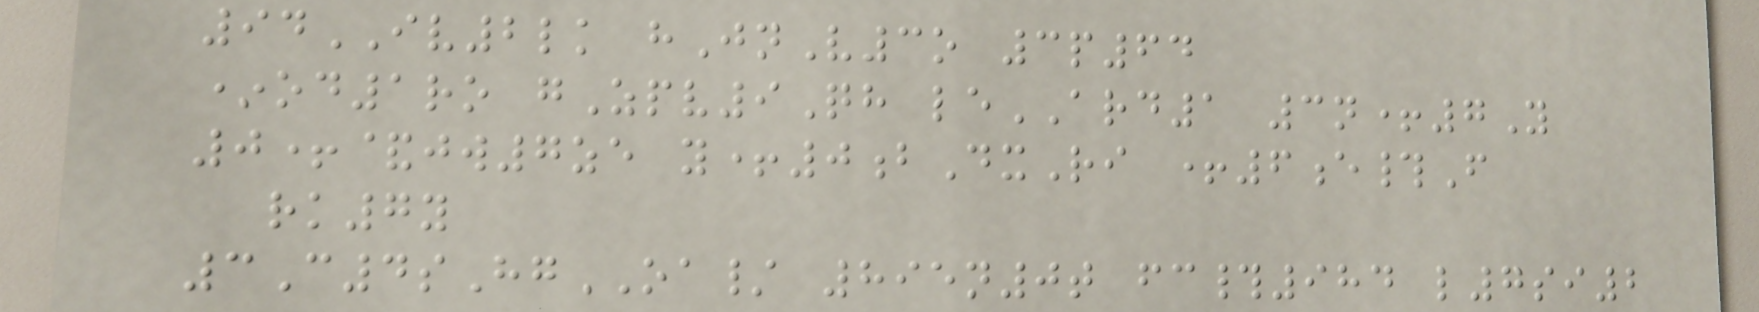94IV2lk hJnV3o 3p64
*od1ro gZpv9Qh leARD1 3n+7Y
0+&jw7ze y+0bDxRi +6e#F
rk7y
3C4sHgOA/ 895n0t fc#984 l7si2
